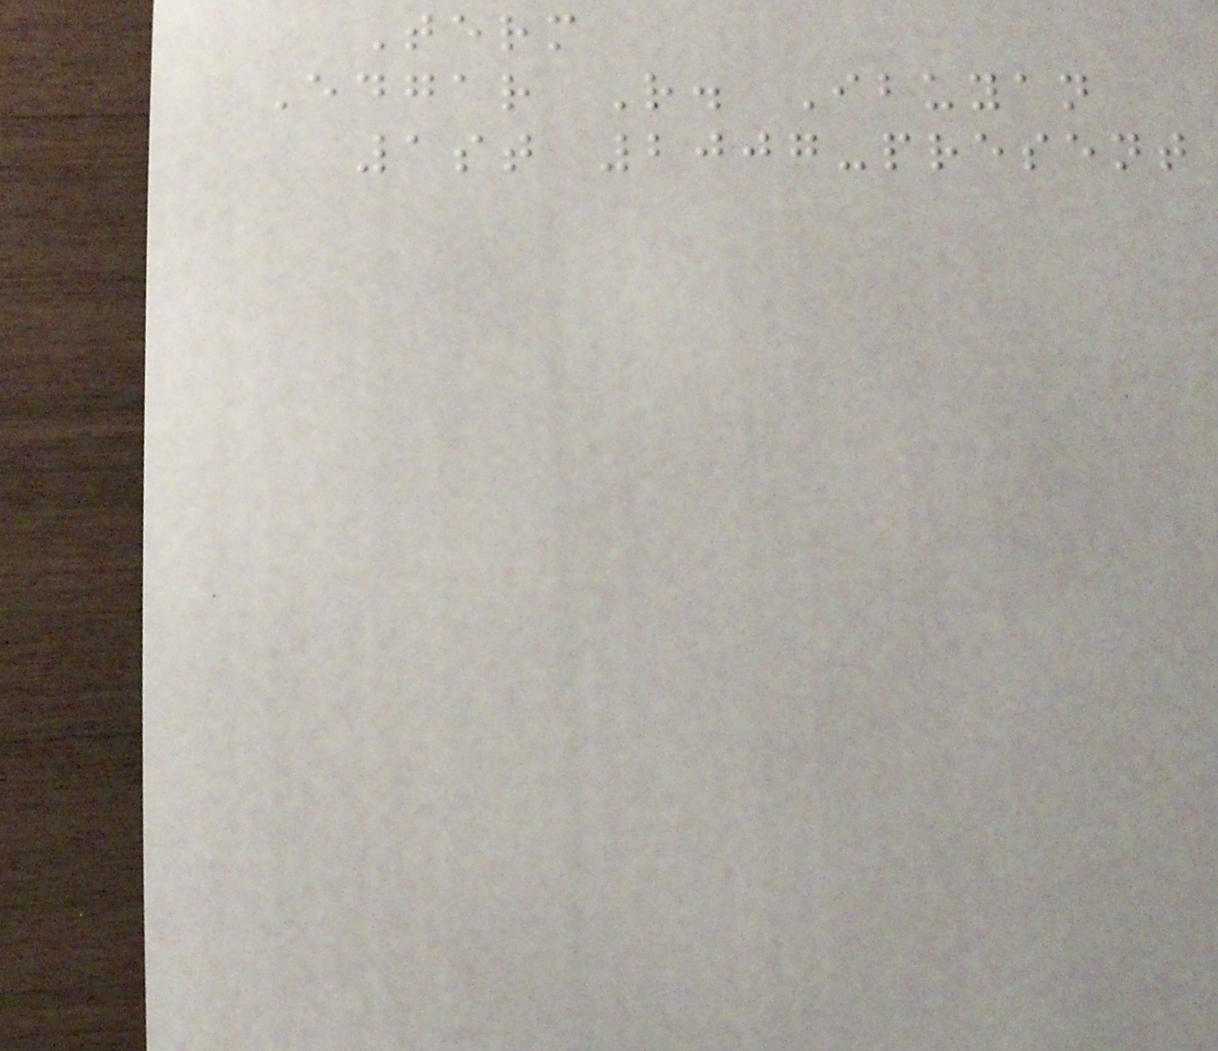Term
Edgar R. Ibuyan
1st 2007-present
